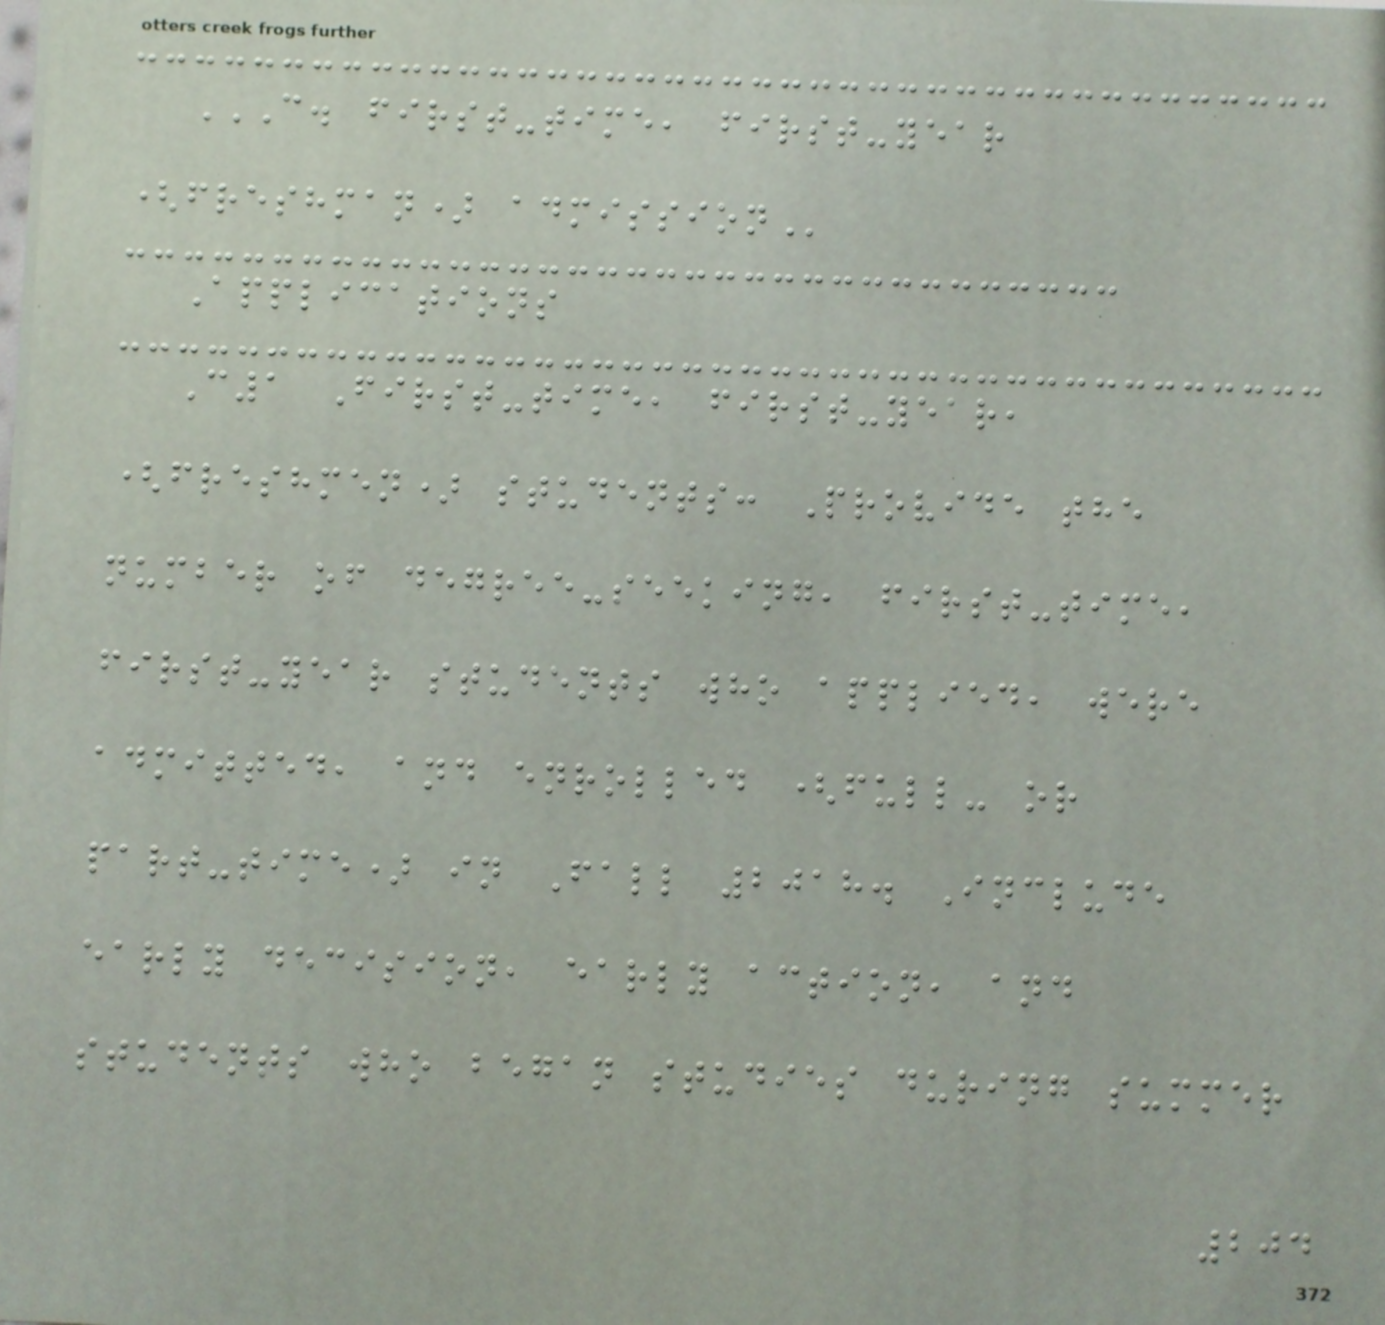C. FIRST-TIME, FIRST-YEAR
(FRESHMAN) ADMISSION
Applications
C1 First-time, first-year,
(freshmen) students: Provide the
number of degree-seeking, first-time,
first-year students who applied, were
admitted, and enrolled (full- or
part-time) in Fall 2018. Include
early decision, early action, and
students who began studies during summer
204
